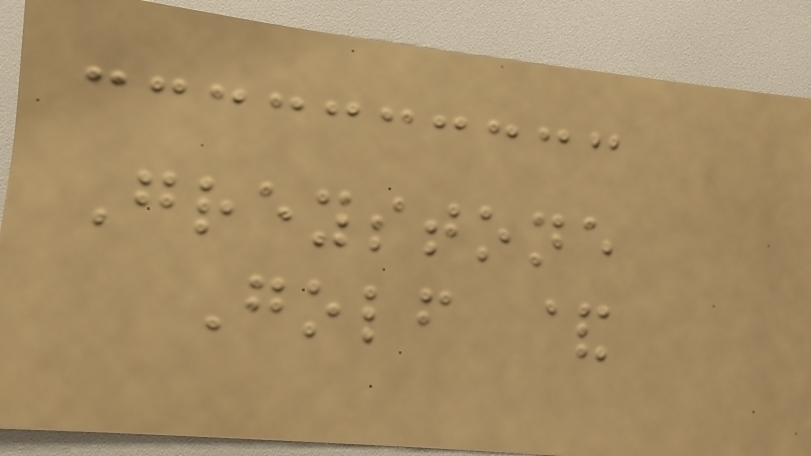Greystone
Golf &
